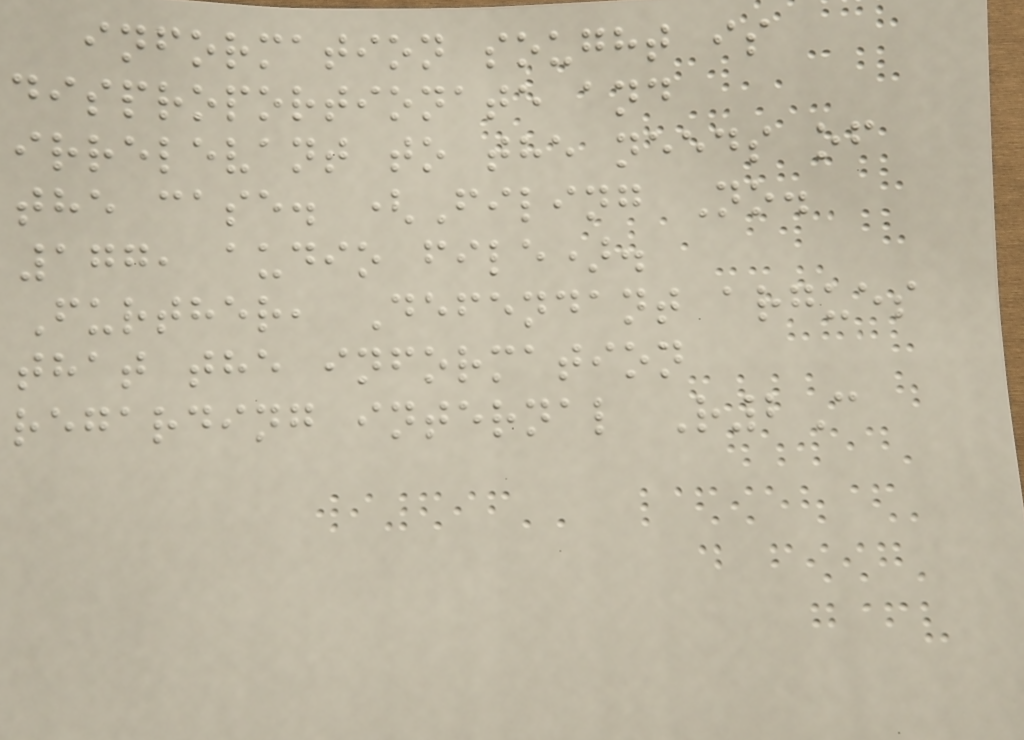information sought is
disproportionate and
irrelevant to the needs of
the case. (Filing No.
177, audio file).
Further, Defendant argues
that the information
regarding internal R2C
